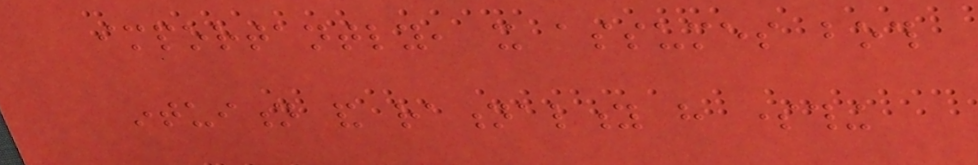importantly, it assumes both
intuition and rationality have something
